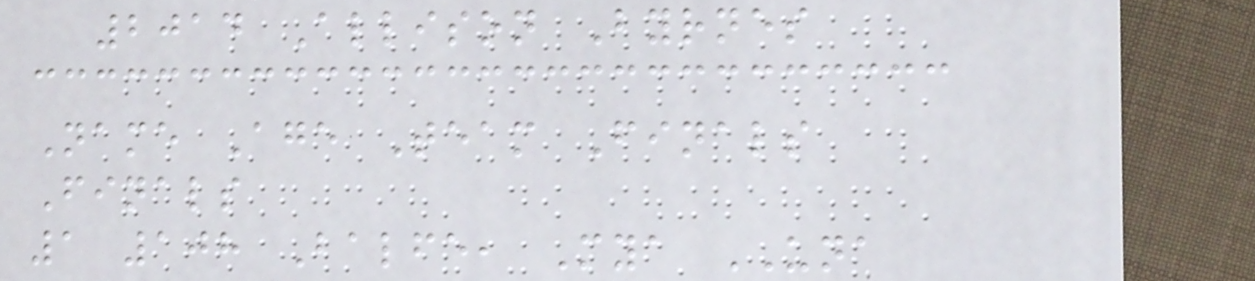2014 Allison Byrnes
Name Age Team Finals
Finals
1 108 Balfe, Mya UNA
